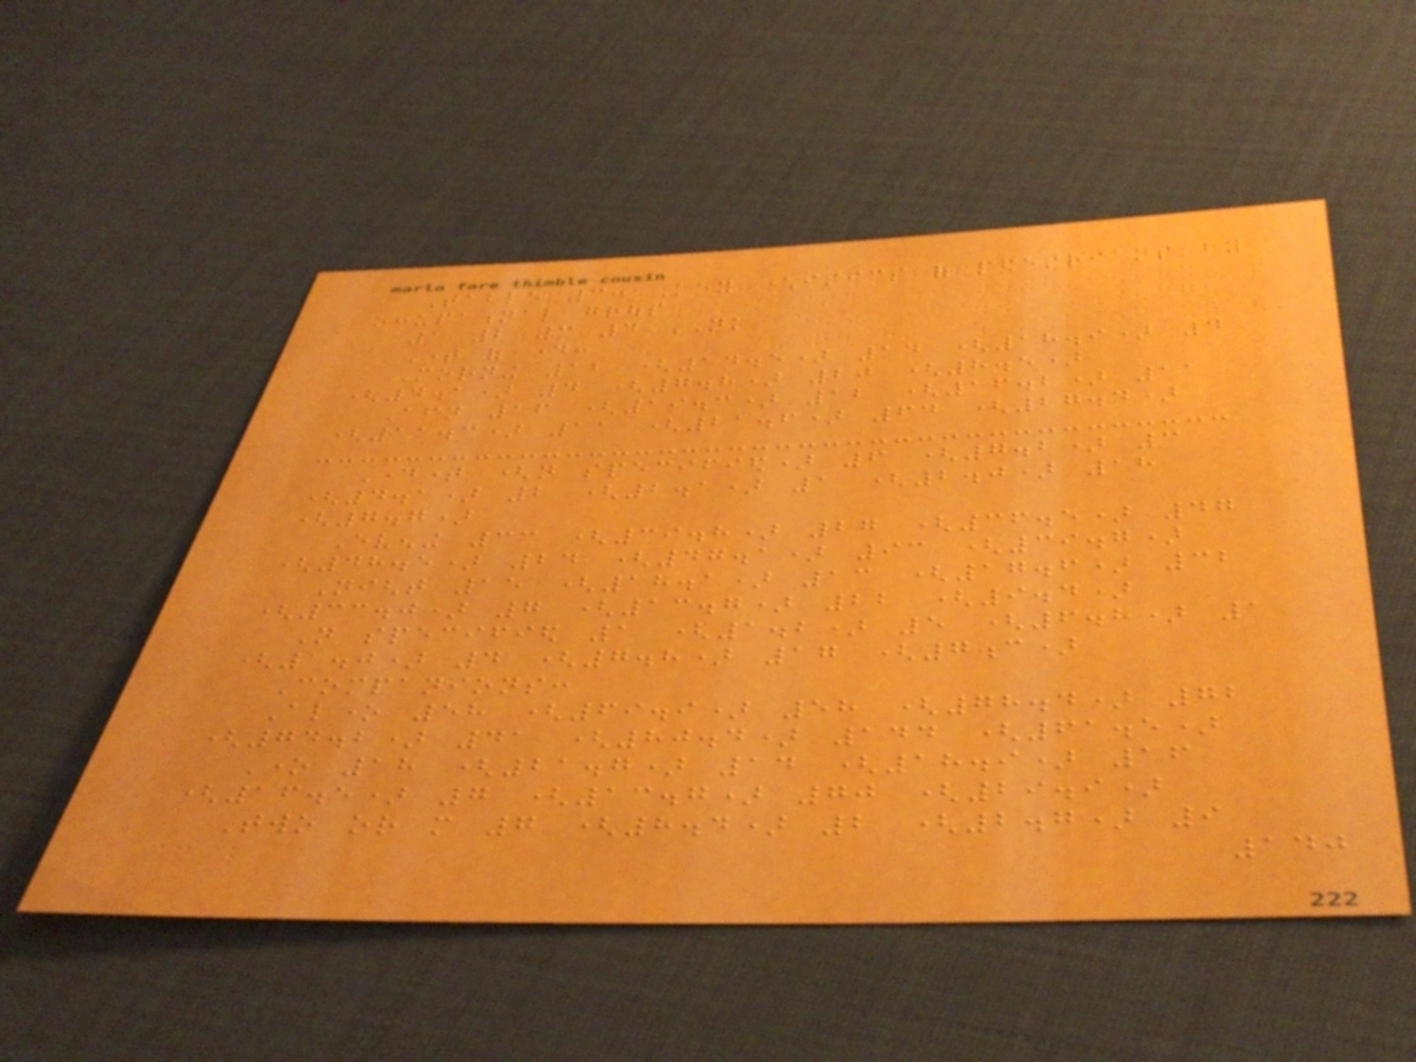Table 3: Key characteristics of pedestrians by
occupational group
1 2 3 4 NK
Time of day:
Morning 12 (14.5) 14 (18.9) 4
(4.1) 4 (7.8) 20 (8.5)
Afternoon 16 (19.3) 12 (16.2) 11
(11.3) 11 (21.6) 64 (27.4)
Daytime (not specified) 6 (7.2) 3
(4.1) 2 (2.1) 1 (2.0) 18
(7.7)
Evening 33 (39.8) 27 (36.5) 47
(48.5) 24 (47.1) 93 (39.7)
Night 15 (18.1) 13 (17.6) 32
(33.0) 7 (13.7) 22 (9.4)
Not specified 1 (1.2) 5 (6.8) 1
(1.0) 4 (7.8) 17 (7.3)
Companions:
Alone 58 (69.9) 58 (78.4) 72
(74.2) 41 (80.4) 144 (61.5)
One 18 (21.7) 14 (18.9) 16
(16.5) 7 (13.7) 70 (29.9)
Two or more 7 (8.4) 2 (2.7) 9
140
